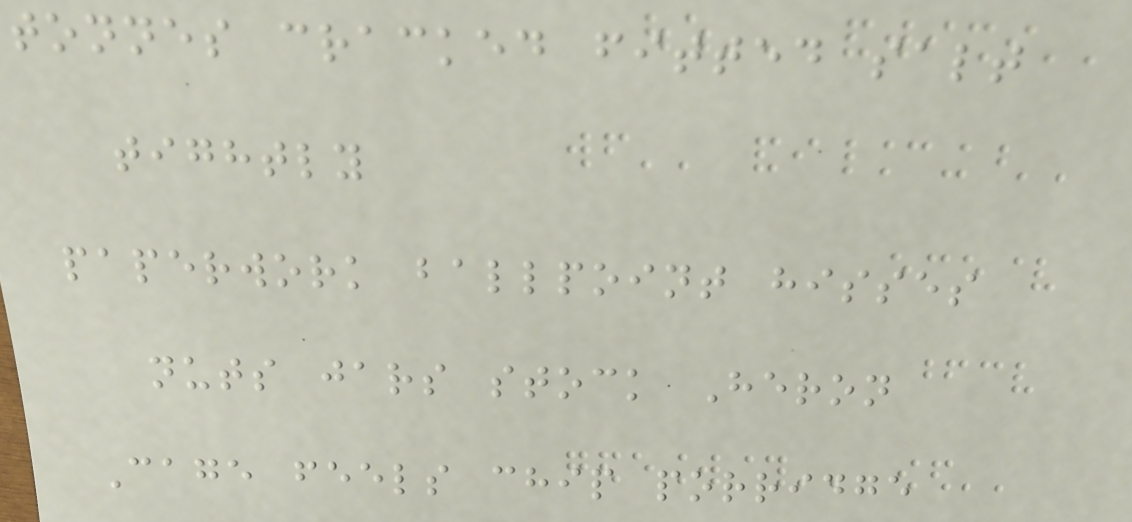tonnes cracked fitted salt
tightly
paperwork ballpoint hisses
nuts jars stock Heron
Cage feels chip porridge
